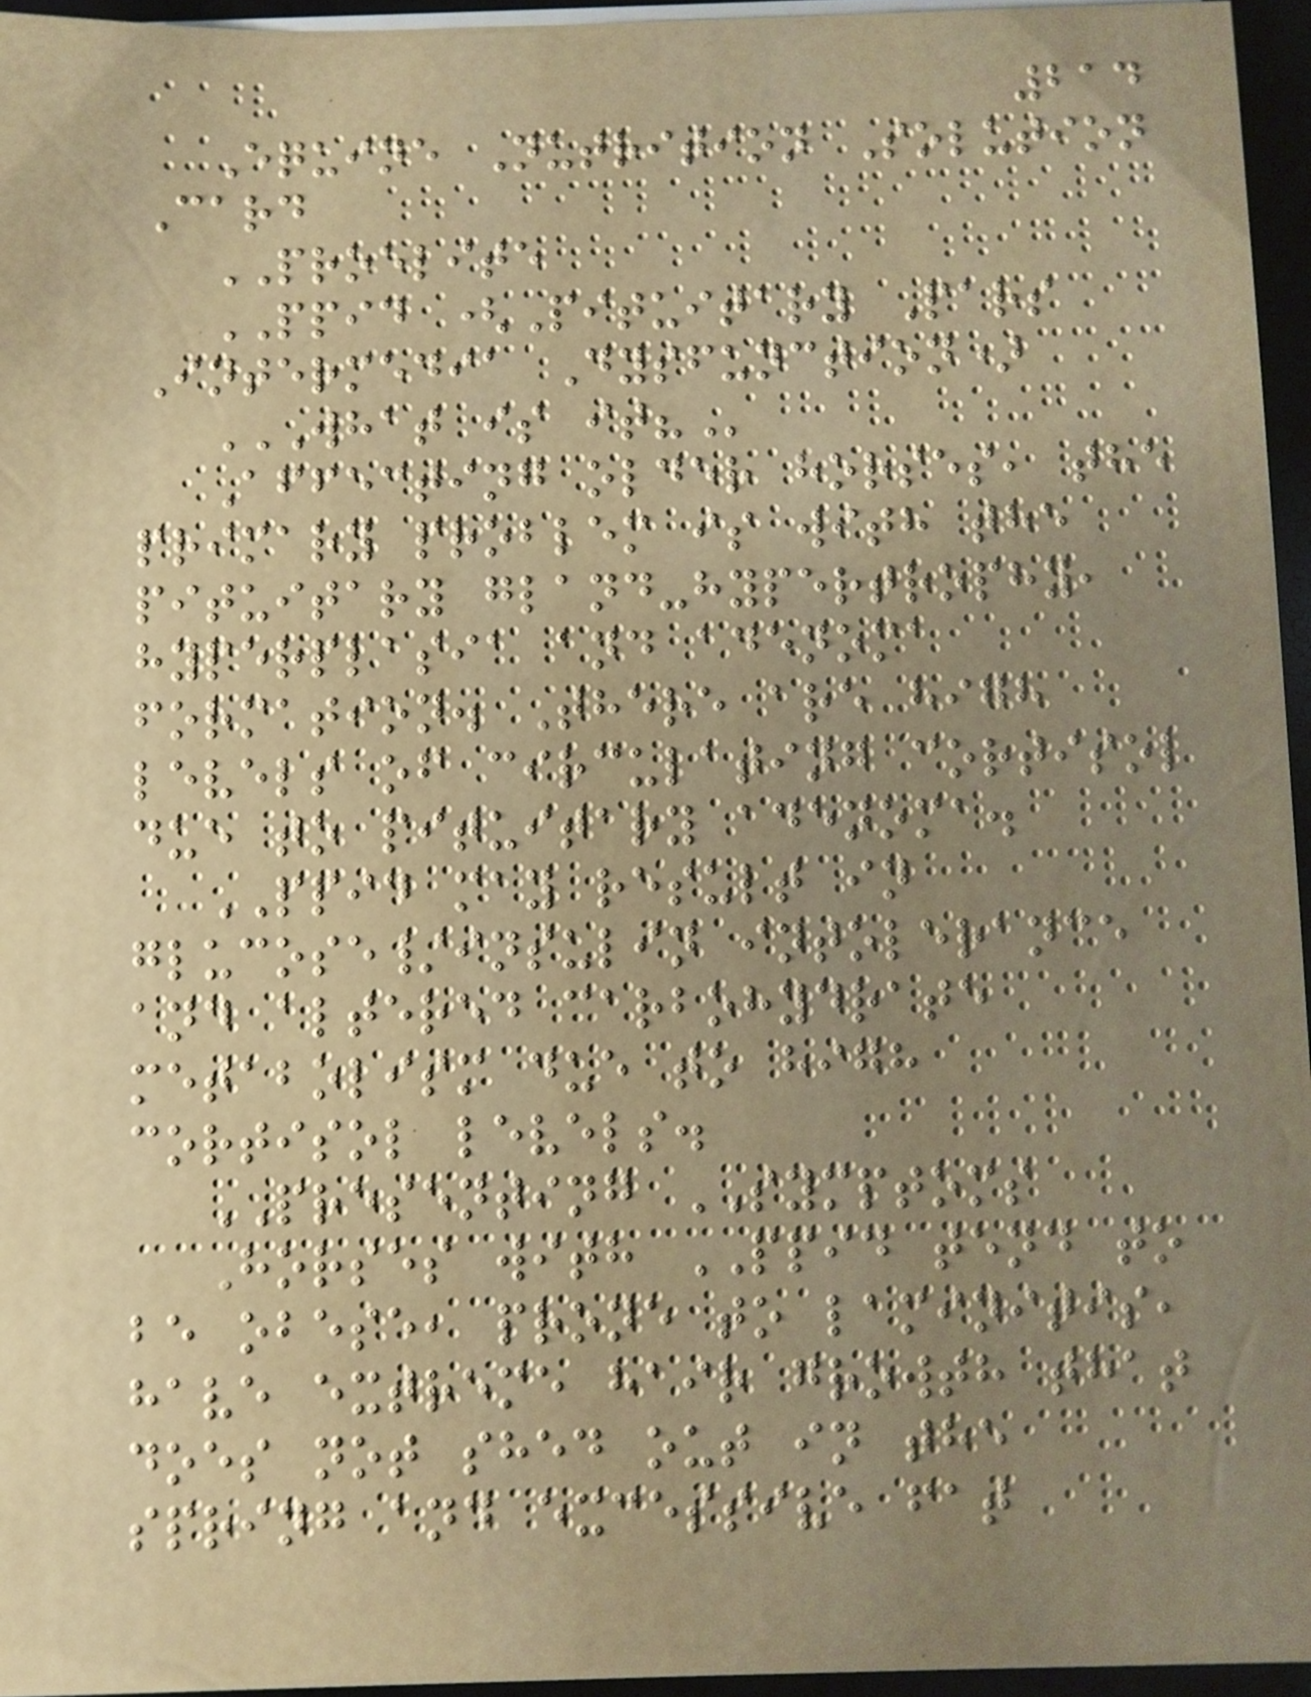214
Equine Nutrition Solution
Card
PROELITE
PPID (Pituitary Pars
Intermedia Dysfunction)
WHAT IS IT?
Affecting older horses, the
primary problem is with the
pituitary gland-hypertrophy,
hyperplasia and adenoma
formation. There are high
levels of circulating cortisol
due to pituitary adenoma.
PPID may result in
glucose/insulin intolerance
and altered carbohydrate
metabolism due to high
cortisol levels.
PRESENTING SYMPTOMS
Horses with PPID tend to
be obese, prone to laminitis,
have extreme hair growth that
does not shed out in the
spring and excessive fat
